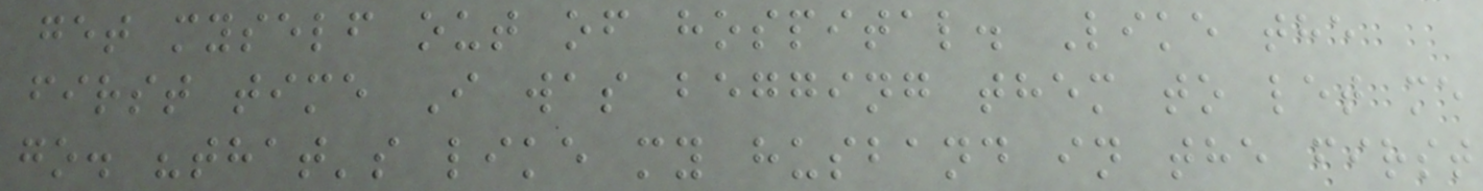get myself out of hospital. Like the
first time I was begging them to let me
go. "that's like my husband in the first
